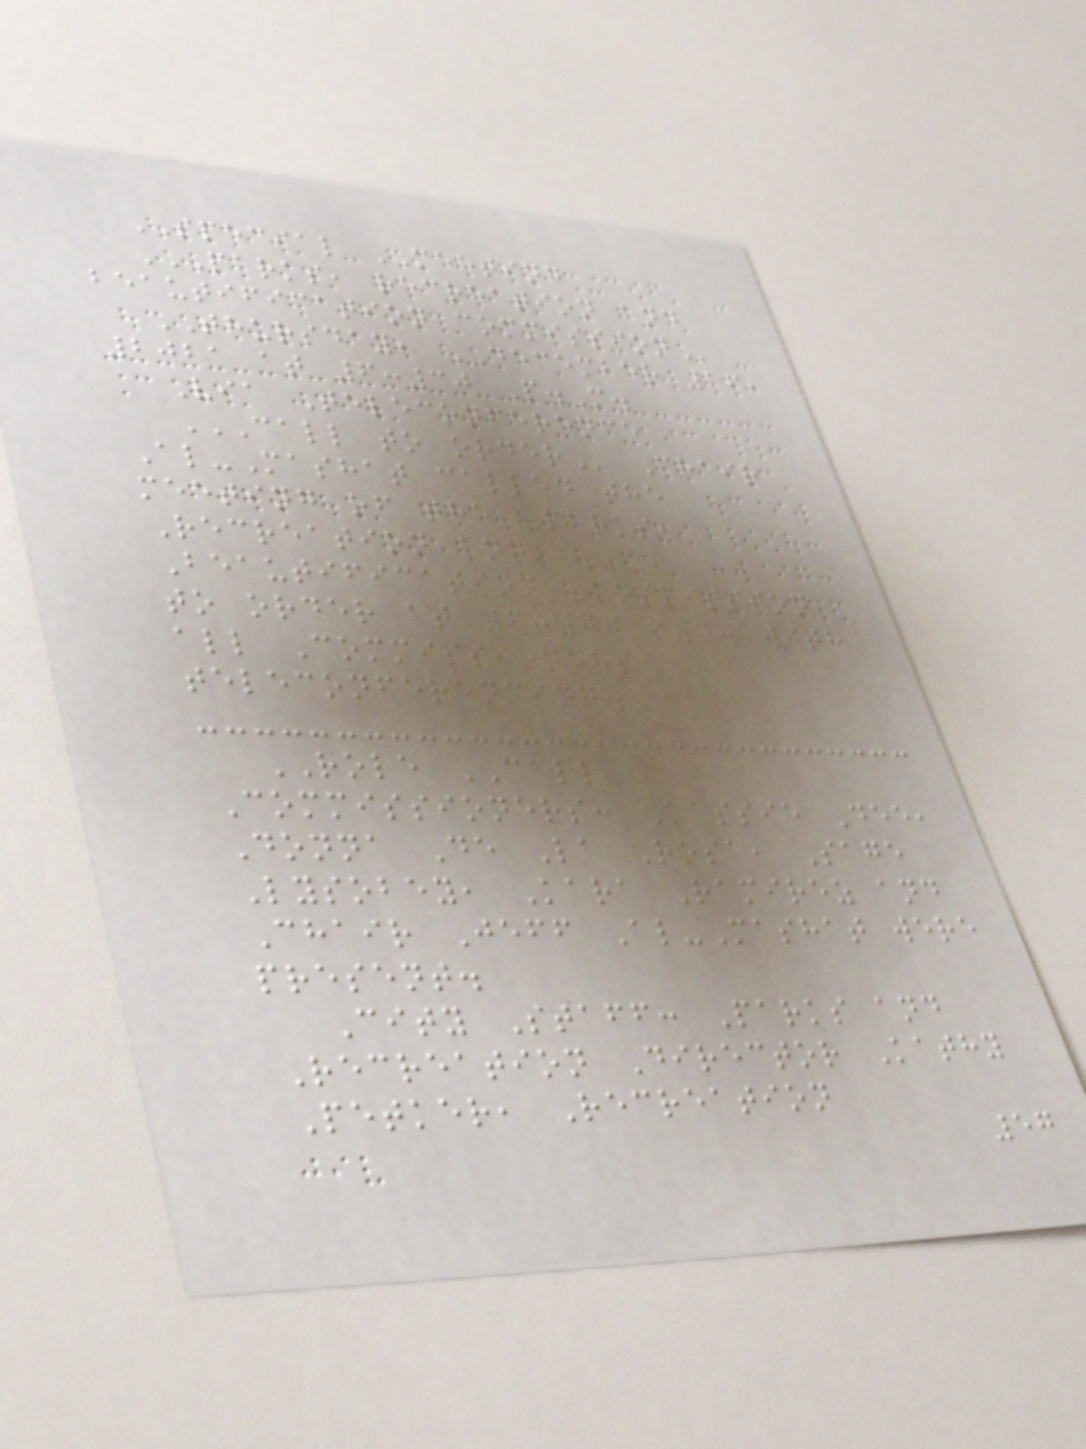SPECIAL MEETING
PARKS, RECREATION AND
BEAUTIFICATION COMMISSION
THURSDAY, DECEMBER 16,
2021 at 6:30 P.M.
Via Teleconference
CALL TO ORDER Chair
Al-Mashat called the
meeting of the Parks,
Recreation and
Beautification Commission
to order at 6:00 p.m. with
all Commissioners
teleconferencing.
ROLE CALL
Commissioners: Kassie Dee,
Donna De La Rosa, Sage
Lysobey, Kara Ramirez and
Chair Jeff Al-Mashat were
present.
City Staff: Parks and
Recreation Director Kathy
Petker, Recreation
57
